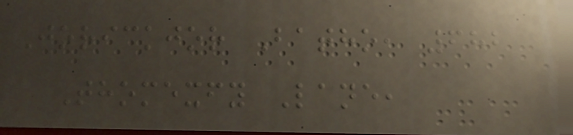Jorickjor Batho, 682
Thomexfy Lane,
